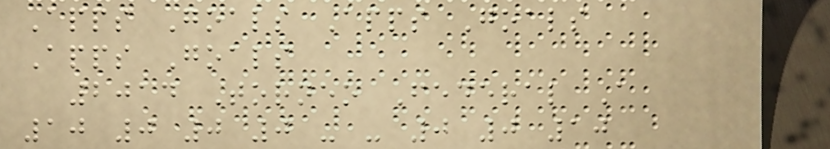Apps Goals Apps Goals
Apps Goals
2014 Torneo Federal A
10 0 0 0 - - 0 0 10
